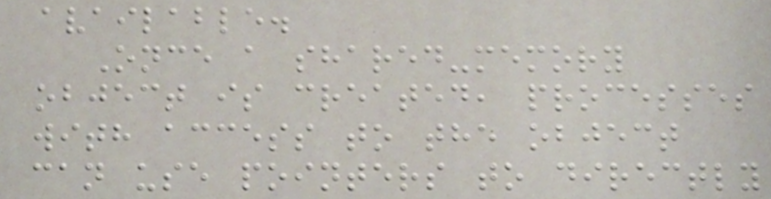available.
Once a shared-memory
object is created, processes
with access to the object
can use pointers to directly
